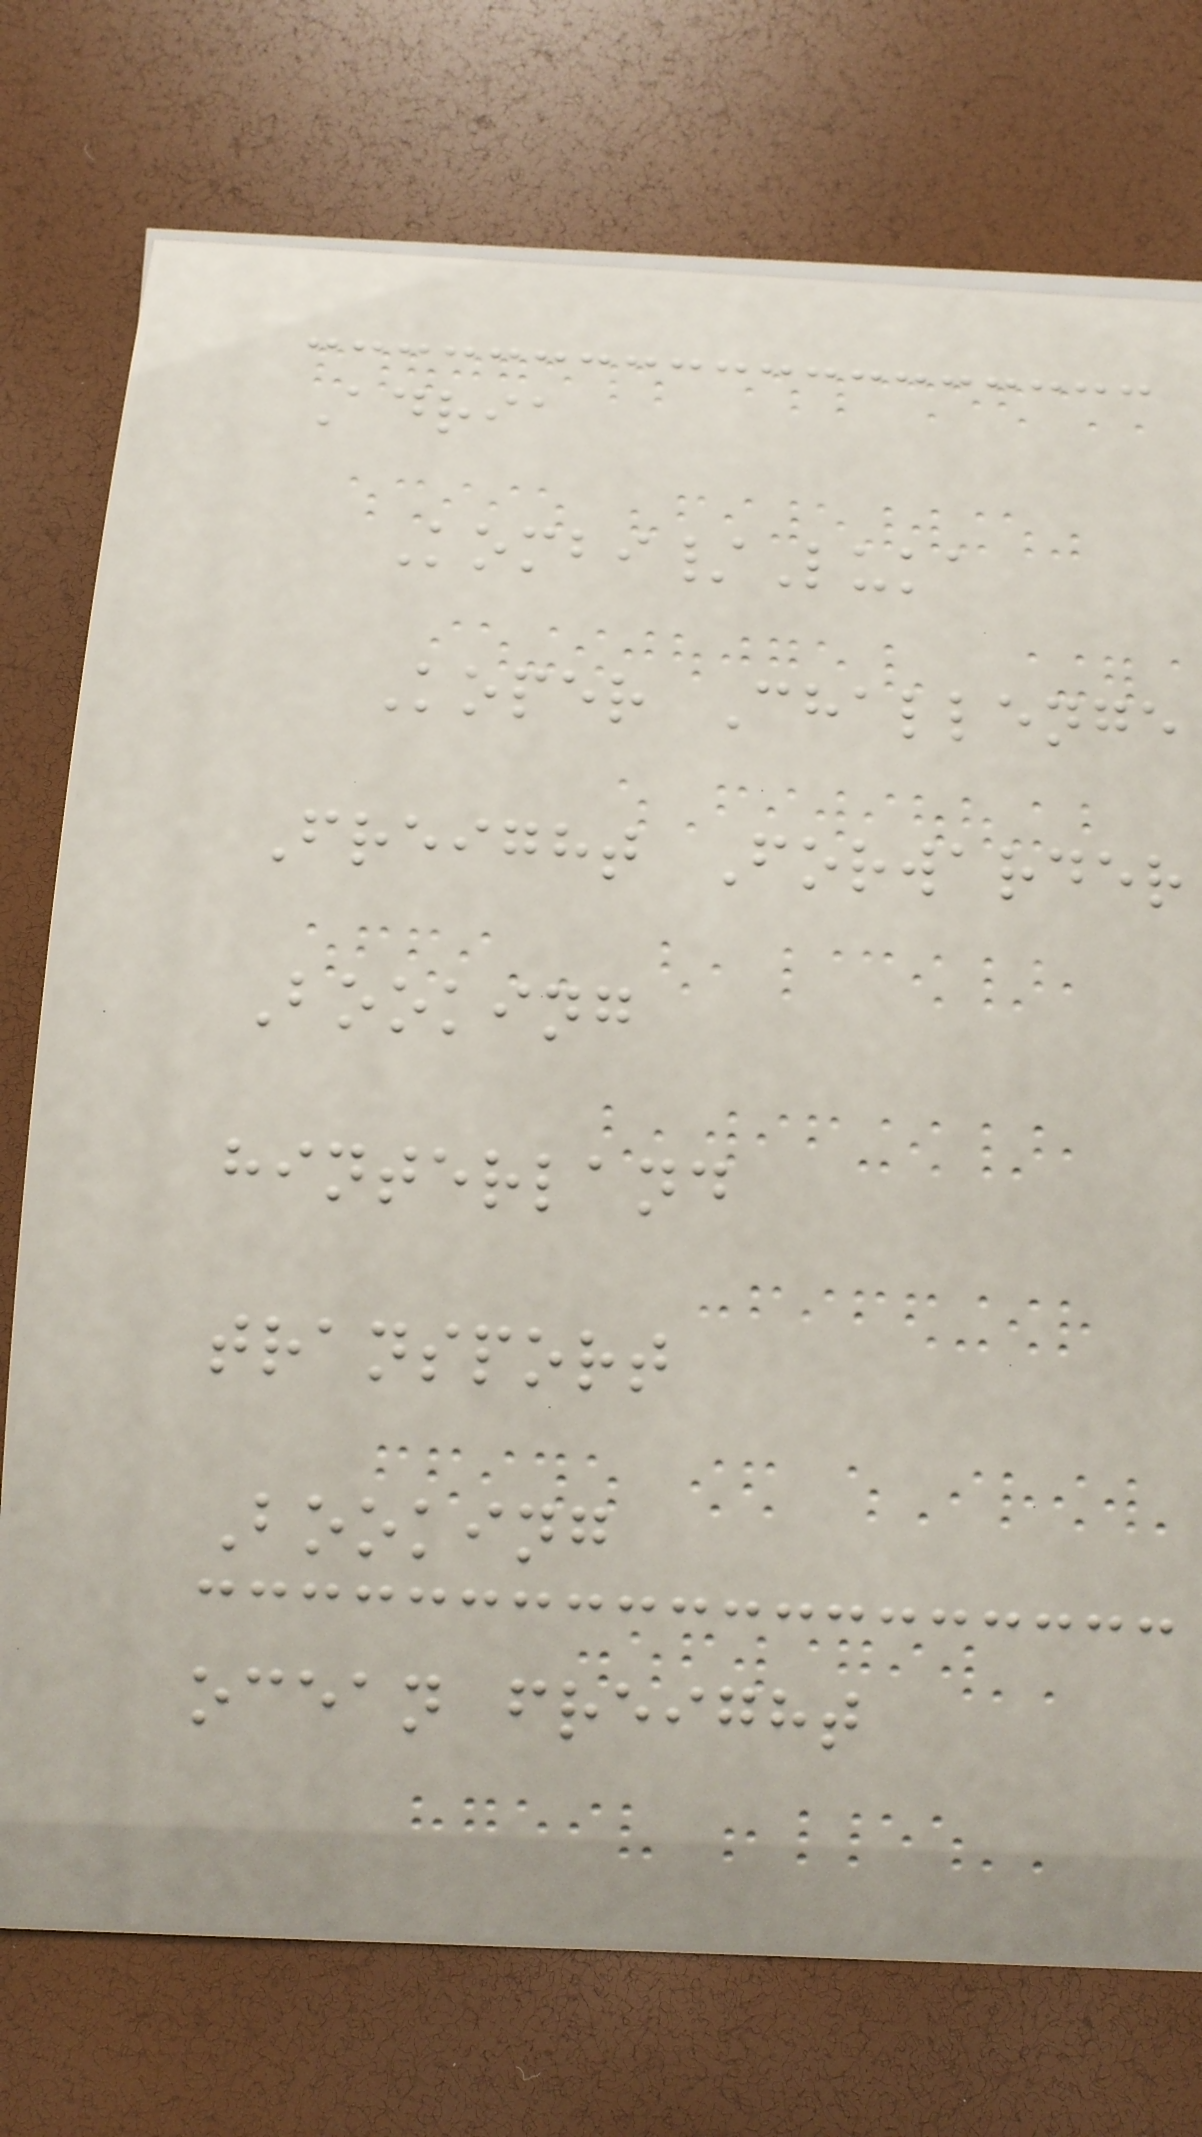Adria
Kombi/Luka
Koper Challenge
Freight Forwarder
Booking
hinterland
transport
Booking
ocean freight
